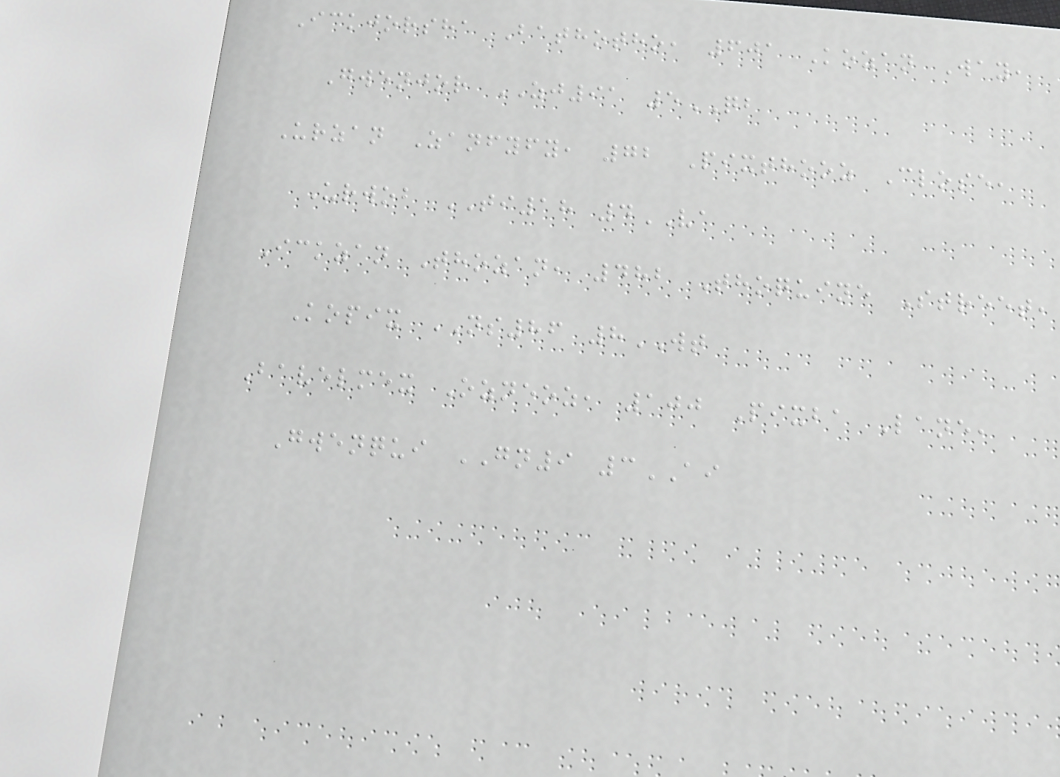Ickjorsha Bathotho, 601 Kozan Way,
Gwenjor ZJ91 5QB
Urzan Zanfyfy, 72 Pixthooz Close,
Urwob TI18 4VA
Ickzan Thozan, 482 Thoquine Street,
Kopix NS86 8WT
Bavelmex Ozneoz, 100 Pixba Lane,
Gwenqui GN9 3AI
